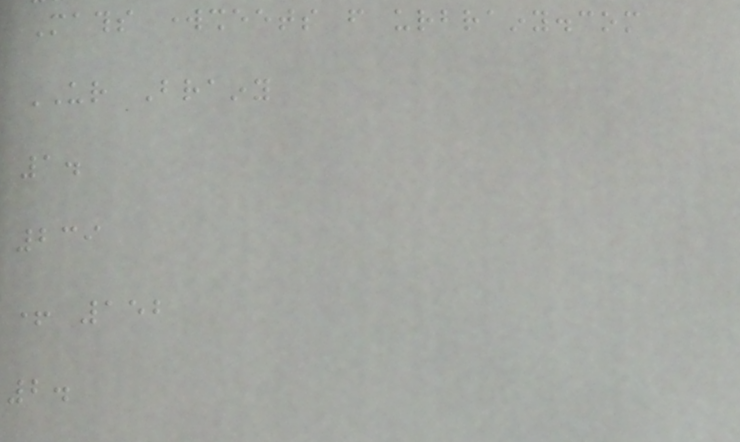Maths worksheets from urbrainy.com
UR Brainy
1.
239
+ 152
2.
